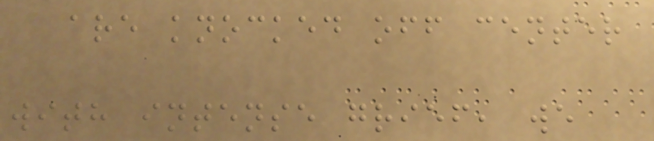are knocked off center
with intense grief, we
